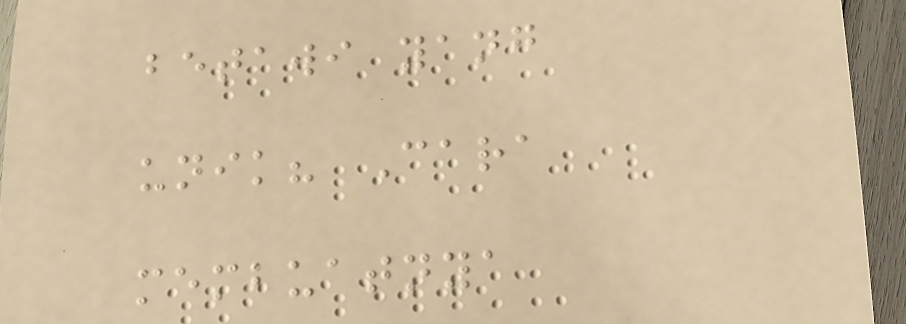betawi yang
unik? Cara
membuatnya
